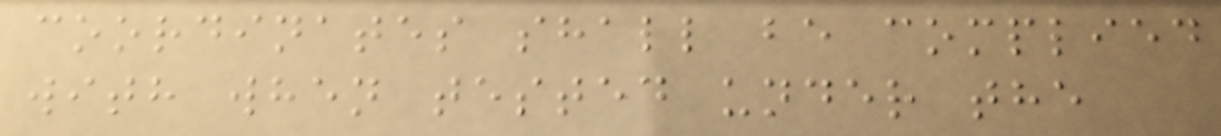coordinates shall be complied
with when tested under the
